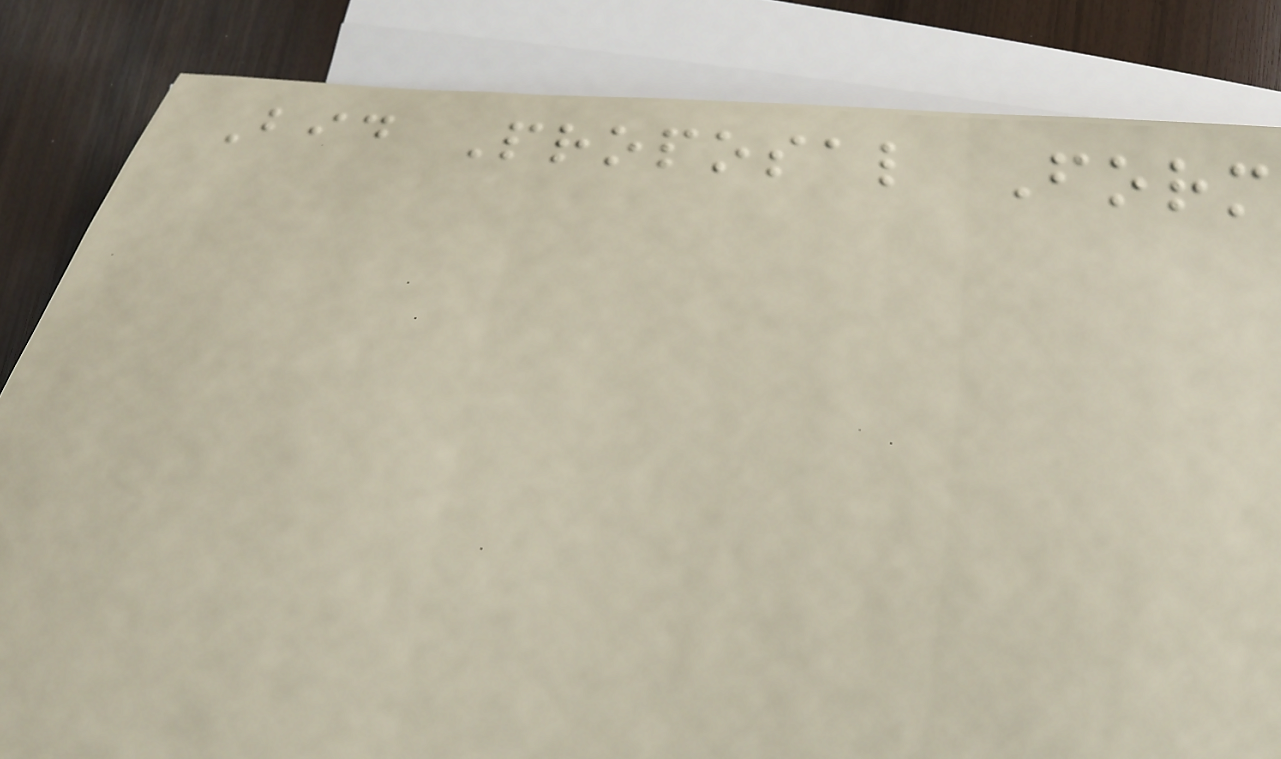Bid Proposal Form
